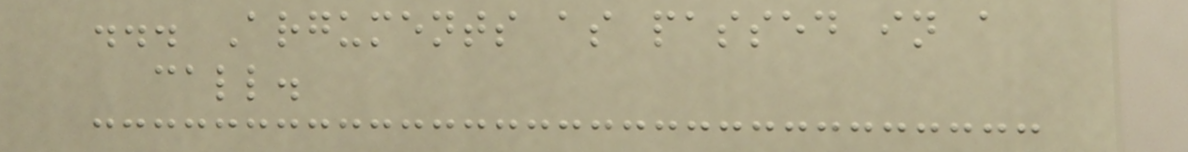... Arguments as passed in a
call.
